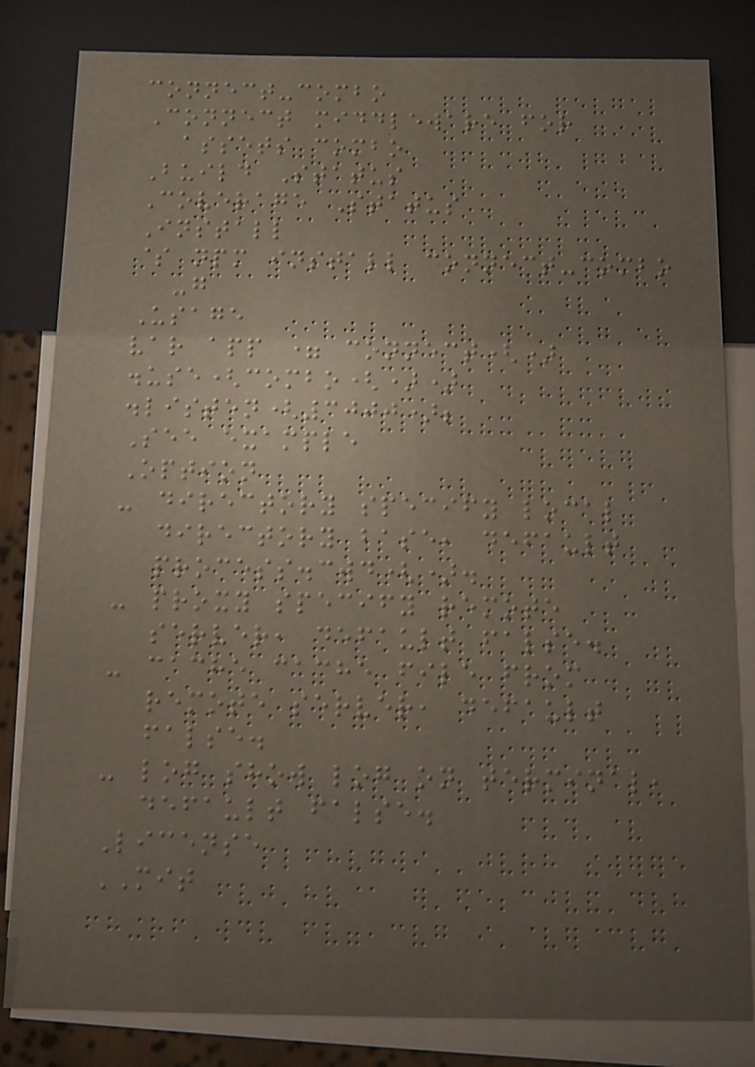connect-combo
Connect middleware for
assets combo
Build Status
Coverage Status
Install
$ npm install connect-combo
-g
Usage
var app = connect()
.use(combo())
.listen(3000);
See example
Option
- directory specify local
directory base, default
process.cwd().
- proxy specify remote
server, default false.
- cache cache file from
remote server, default
false.
- log show log on terminal,
default false.
License
MIT
